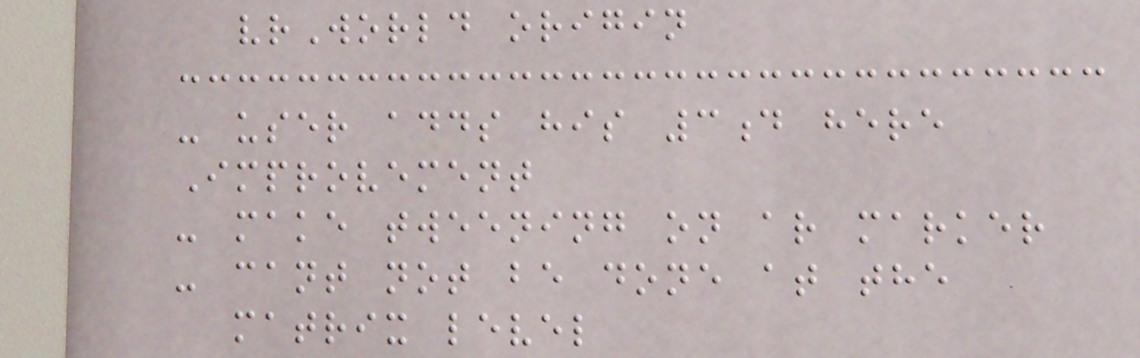vrWorld origin
- user adds his 3d here
Improvement
- make tweening on ar marker
- cant not be done at the
matrix level
